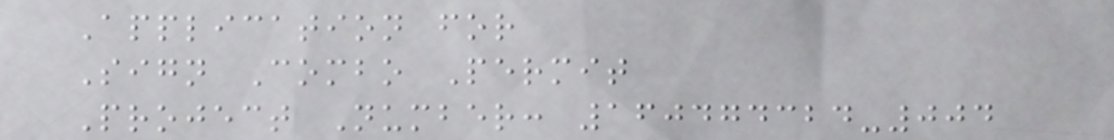Application for
Sign Combo Permit
Project Number: 160474324-004
